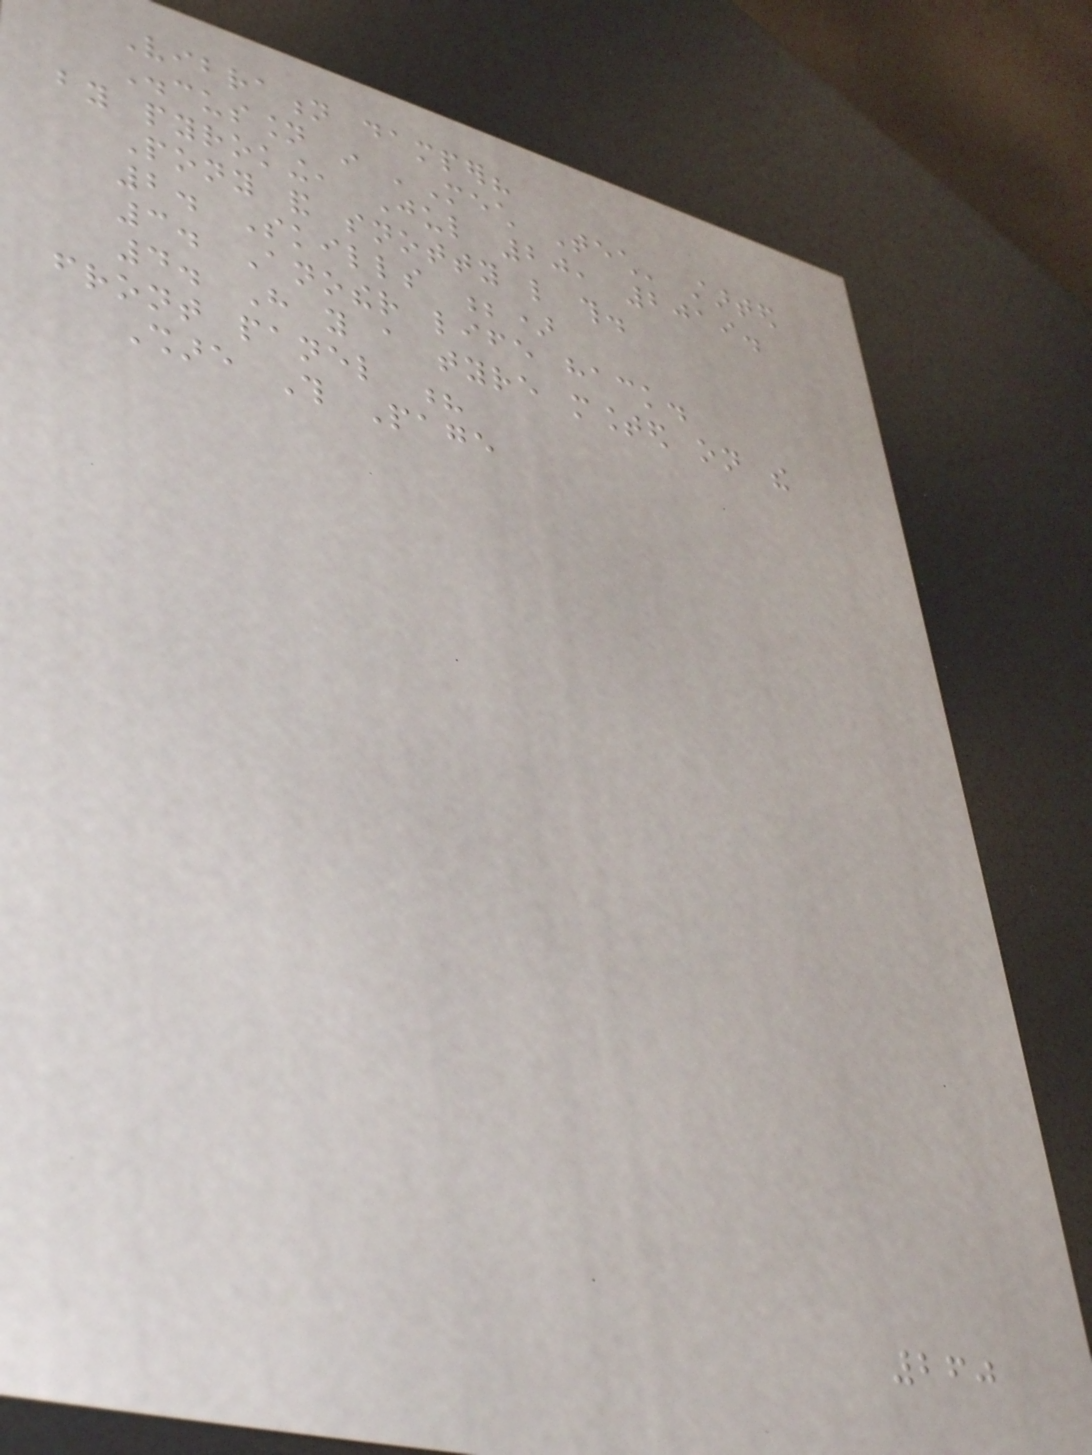Vibration damper?
Discussion in 'Mech Tech' started
by pyroking, Jul 20, 2019.
Pony and snotty like this.
2. Skills ;)
3. Another life hack.
4. Have you a tyre mounted on the
front panel ?
Share This Page
260
